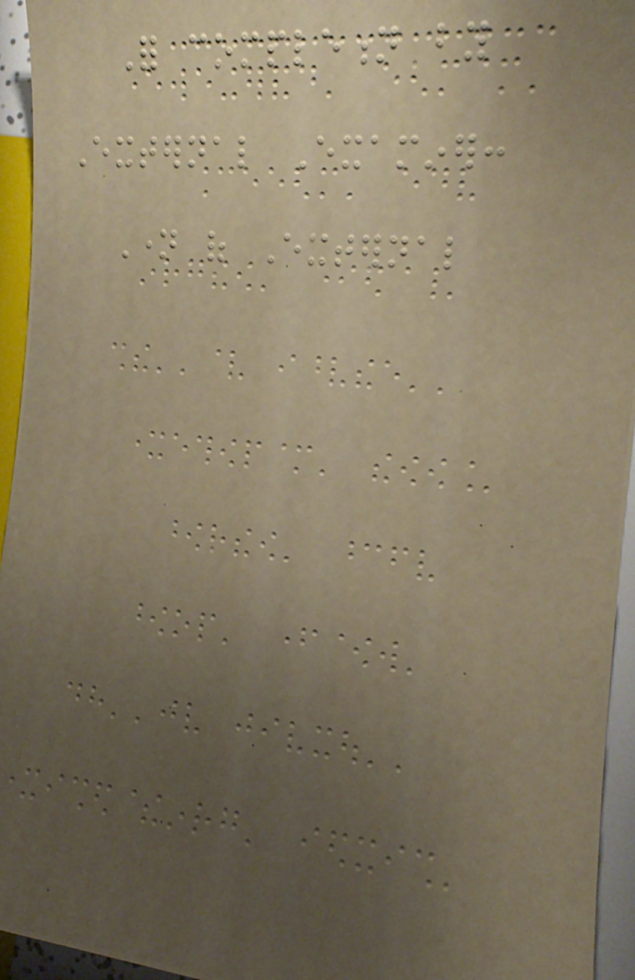For completion by
External Examiner:
Name of External
